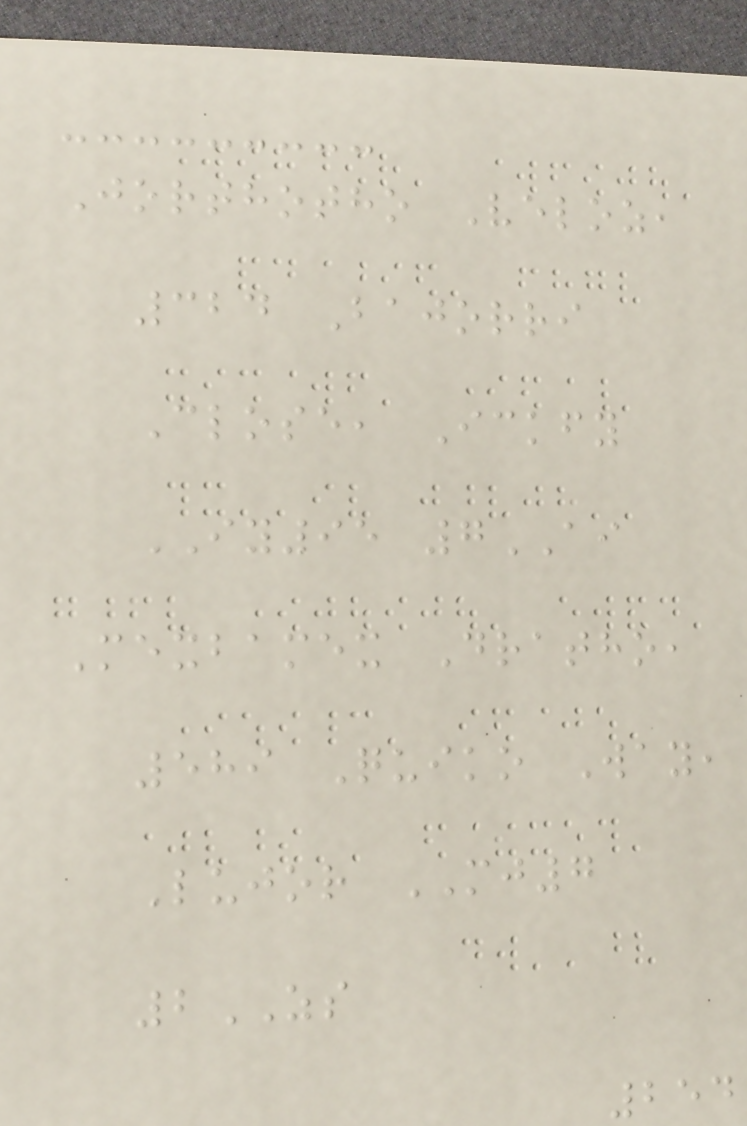Jorthotho Veloz,
324 Bajorri
Close, Ickfy
IY95 7AI
Mexbamex Dratho,
589 Quiko Way,
Lujor MJ7
2ZS
254
